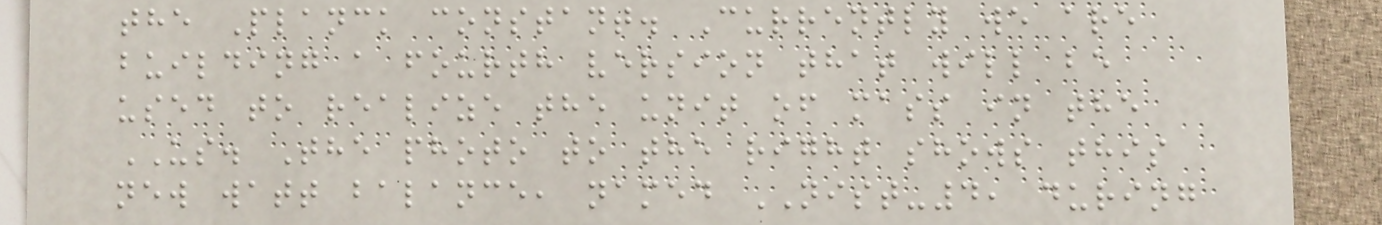the Planck constant. Currently we are
building a fourth version that will be
used to realize the unit of mass in the
US. The photo to the right shows this
new watt balance, named NIST-4, during
